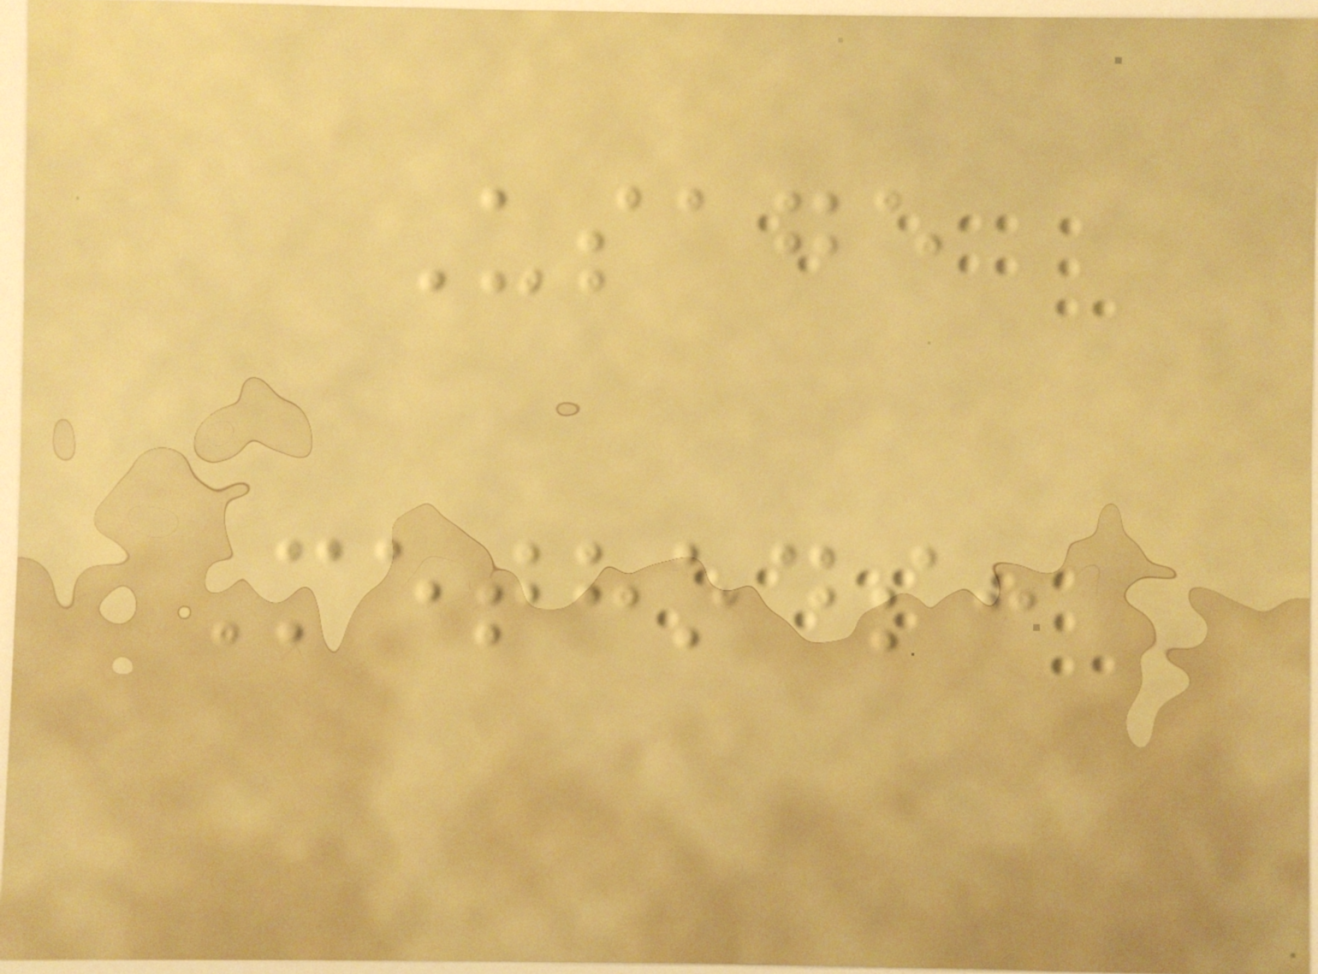Usage
Methods:
